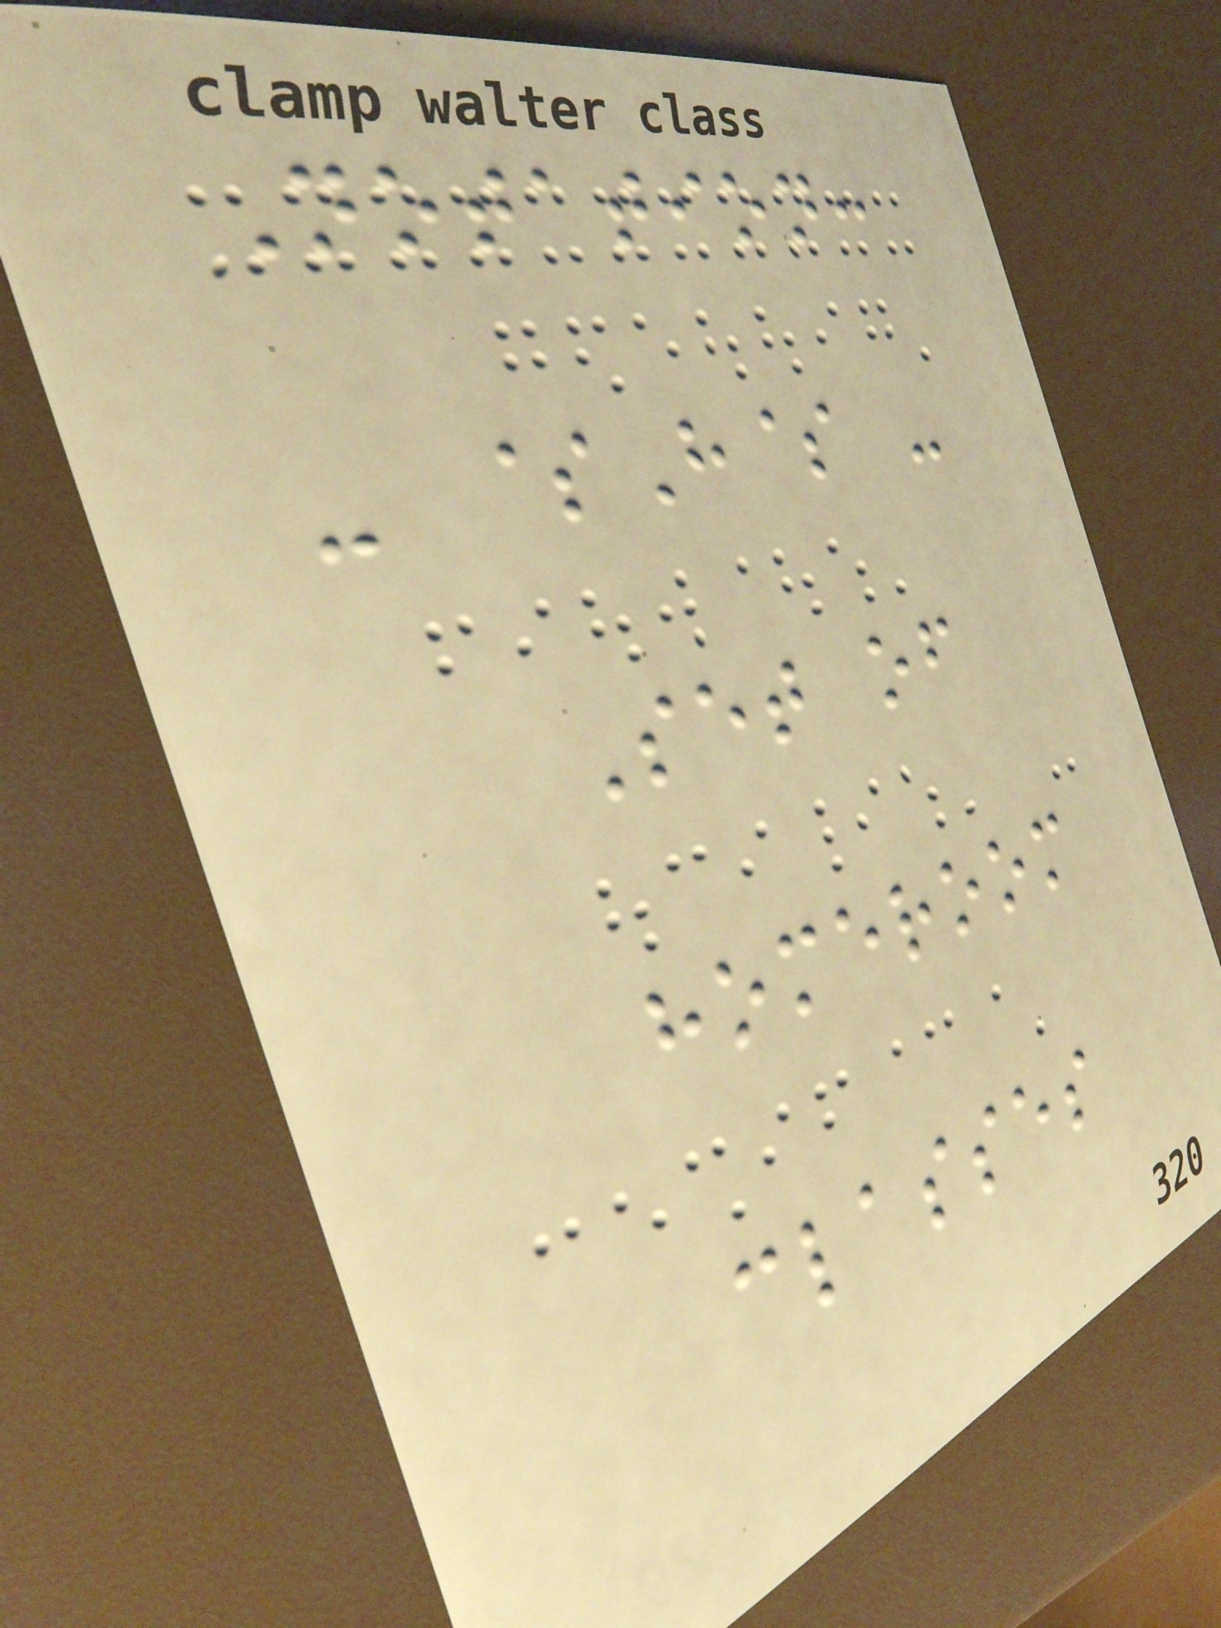Notation:
- $H$ -
Set of
homeroom
classes
